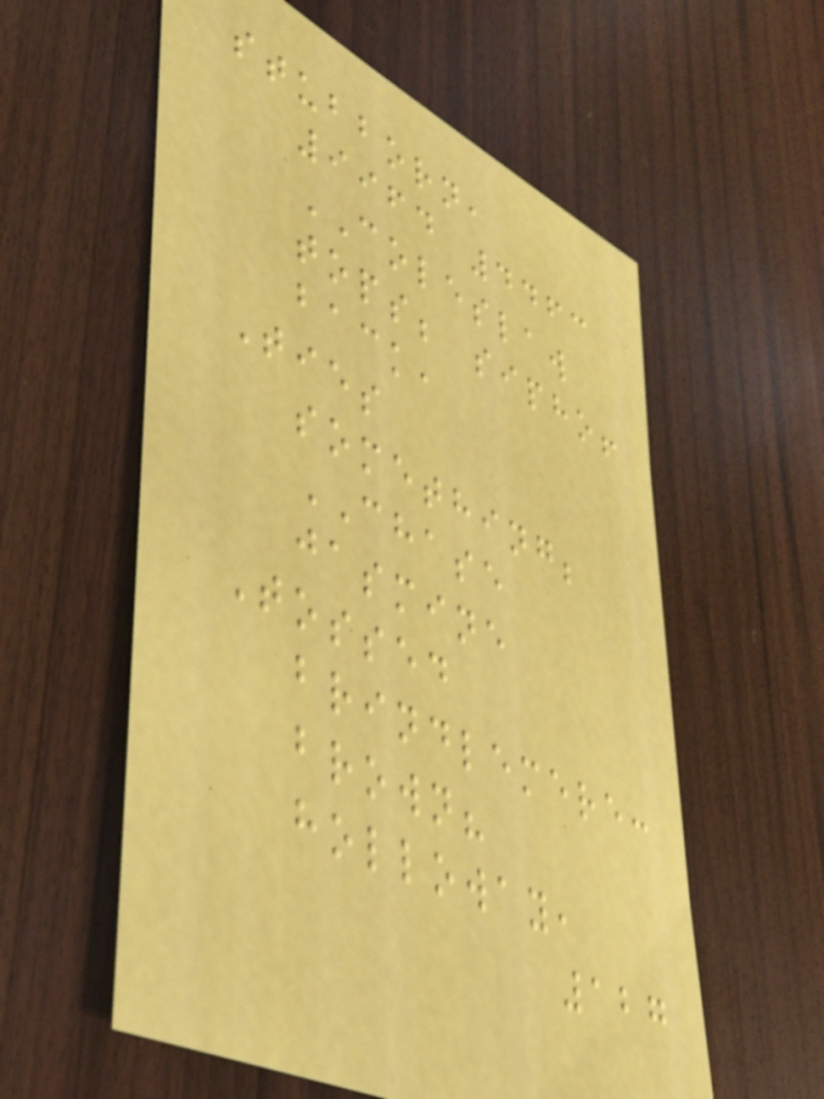stubborn,
9964 4463
COLESLAW
tops; sipho!
back,
Ties
something;
CHASE
jasmine
Tossed
brindlemere:
brown?
holloway,
127
